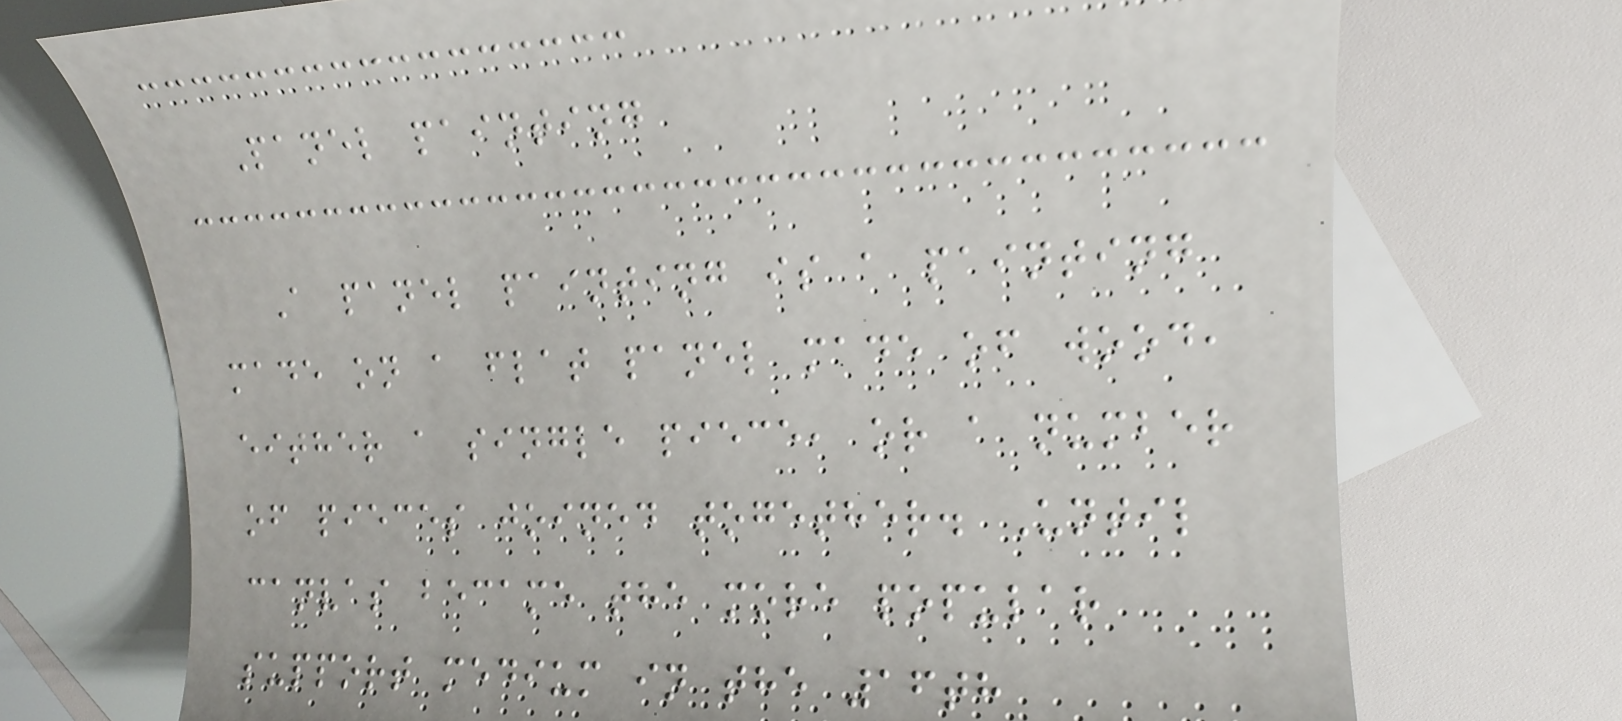Panel painting
A panel painting is a painting
made on a flat panel made of wood,
either a single piece, or a number
of pieces joined together. Until
canvas became the more popular
support medium in the 16th
